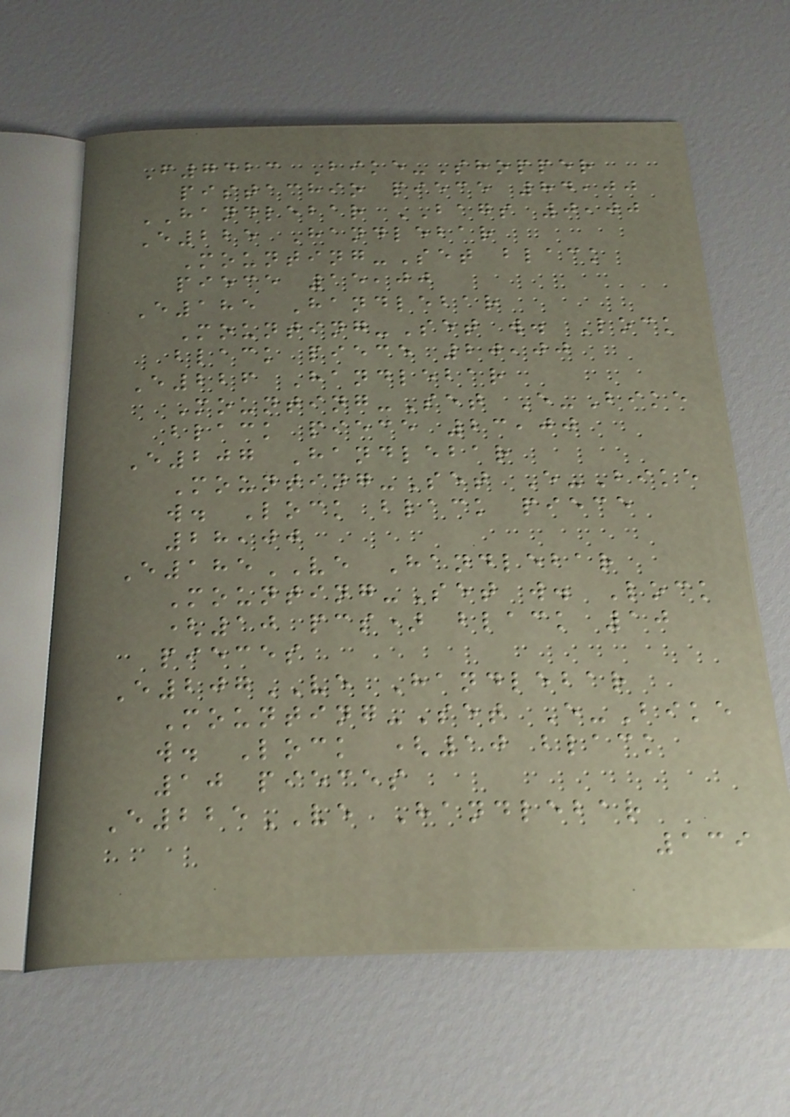F7423 Bike-Shopper
pistachio piece 84,00
HANDLEBAR BAGS 0,00
E225 Handlebar
Mounting-Set black
piece 15,00
E185 Handlebar
Mounting-Set w. Lock
black piece 20,00
E226 Handlebar
Mounting-Set E-Bike
black piece 23,00
E207 Handlebar
Mounting-Set E-Bike
w. Lock black piece
28,00
E185VE Handlebar
Mounting-Set w. Lock
(10 pcs) black 10
pieces
E207VE Handlebar
Mounting-Set E-Bike
w. Lock (10 black
10 pieces
E225VE Handlebar
139
